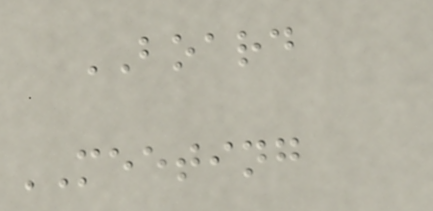BOARD
MEETING
